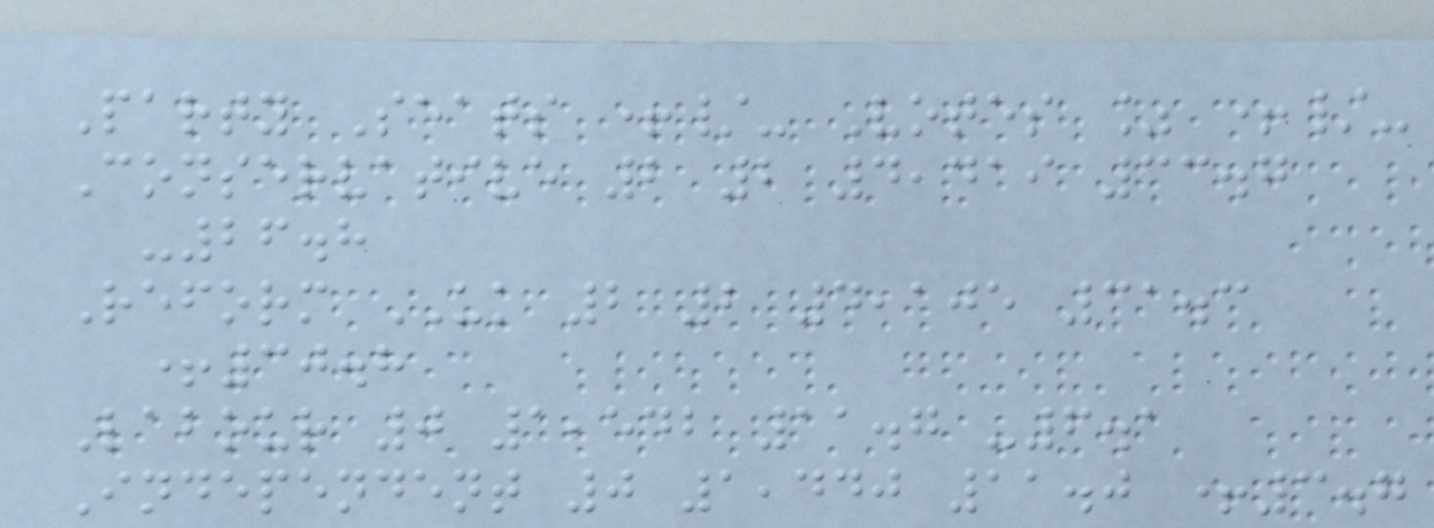Party Seats +/- Votes % +/-
Conservative 2 2 4,419 33.7
-26.8
Reform UK 2 2 4,105 31.3
+30.8
Labour 0 1,542 11.7 -6.1
Independent 0 1,440 11.0 +3.7
